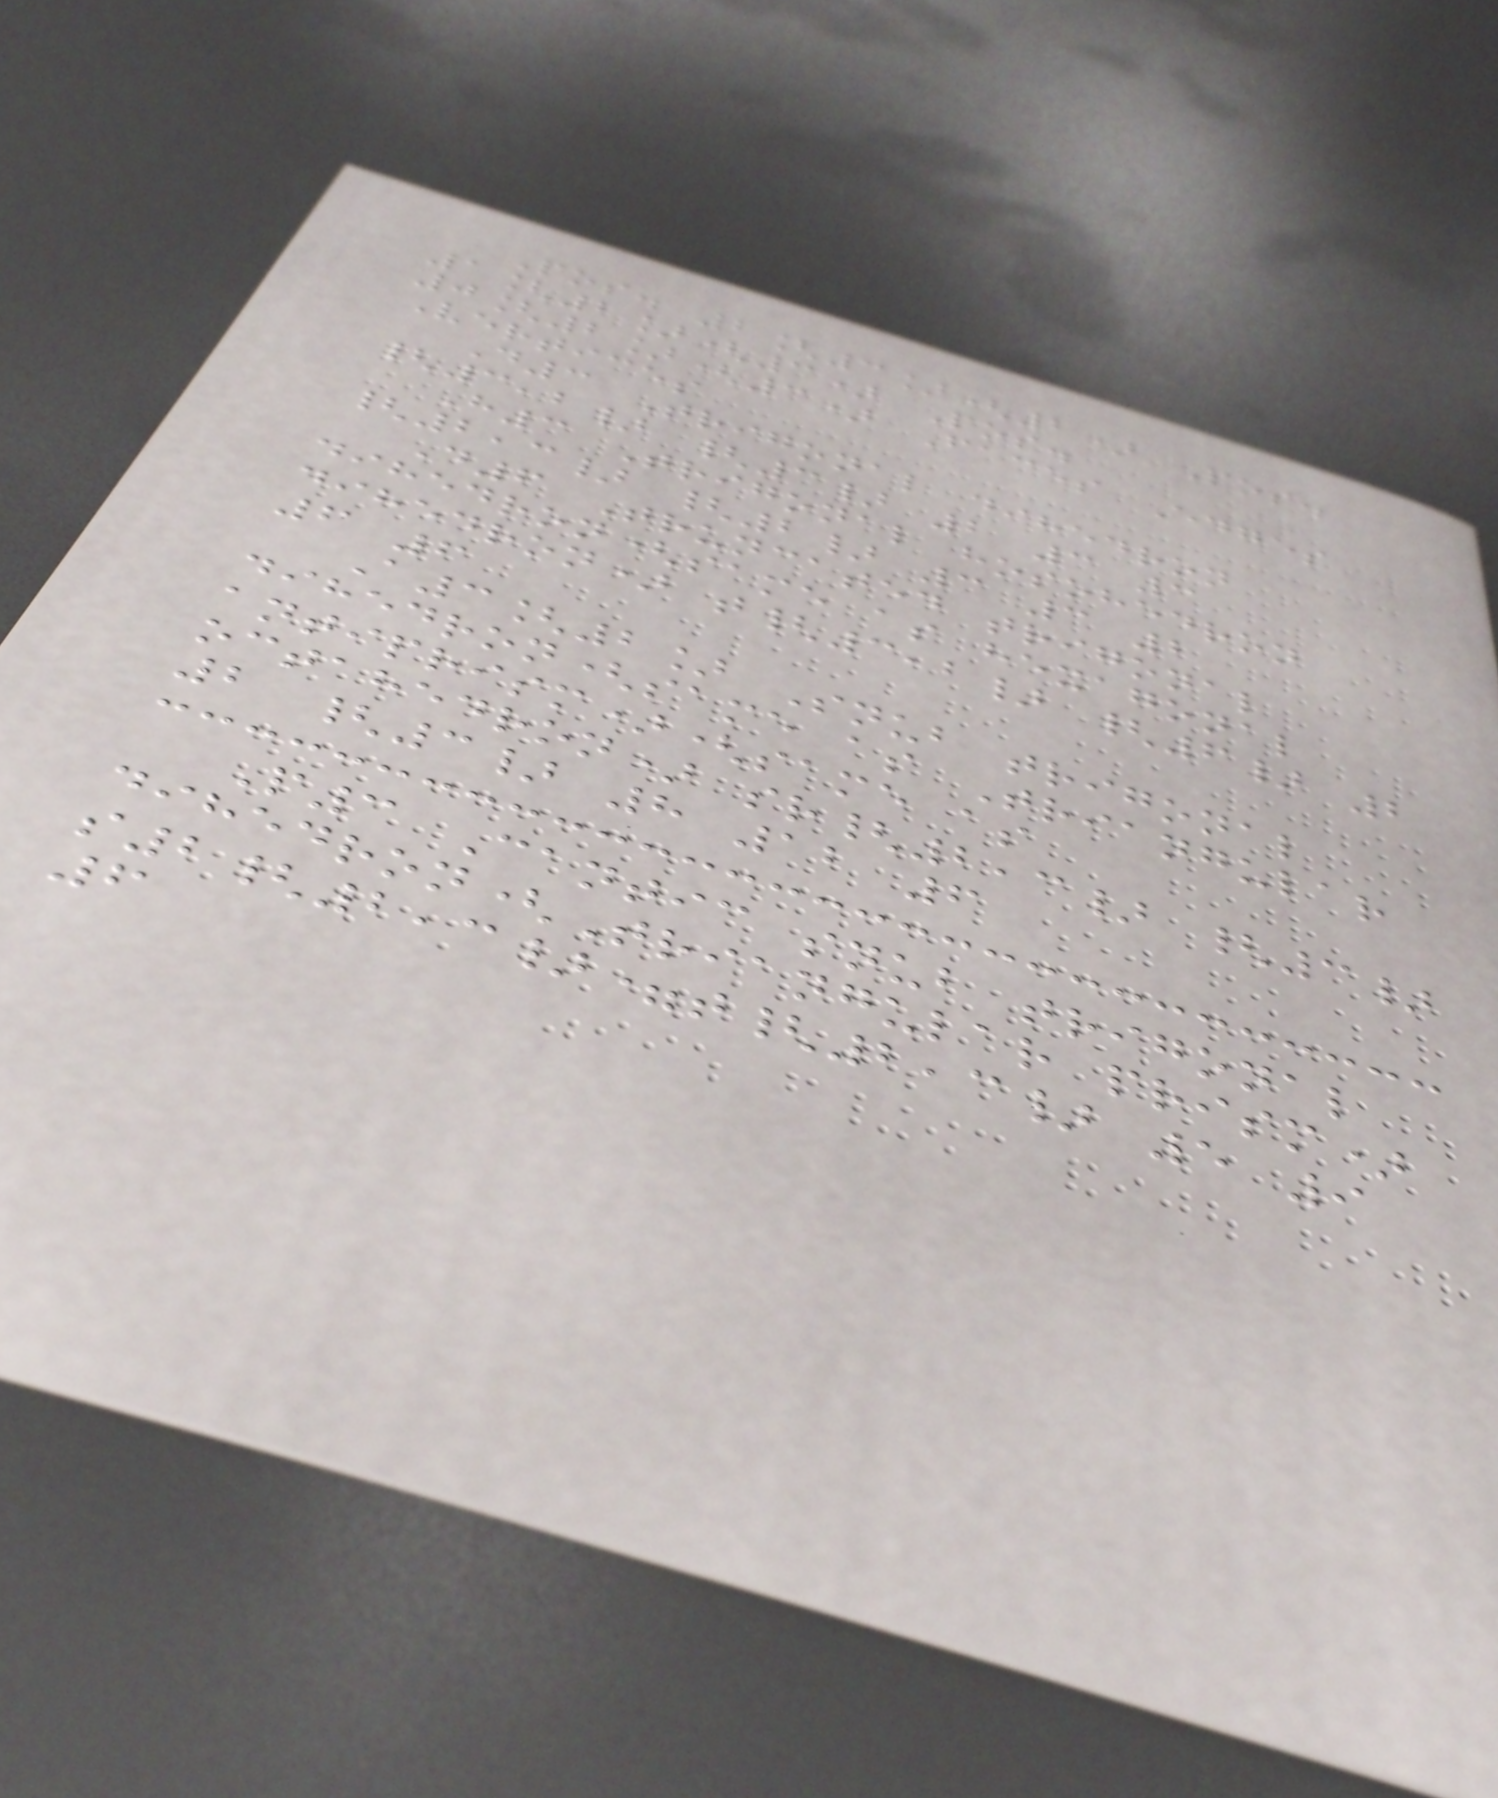Pos. 2[3](2) Pos.
1[2](3) Pos.
0[2](3) Faces Edges
Vertices
D3 Trigonal dihedron
{3,2} {3} 2 3 3
H3 Trigonal hosohedron
{2,3} {2} 3 3 2
D6 Truncated trigonal
dihedron(same as hexagonal
dihedron) t{3,2} {6} 2
6 6
A3[2] Snub trigonal
dihedron(same as Triangular
antiprism)(same as
octahedron) sr{2,3} {3}
2 {3} 8 12 6
P3 Cantic snub trigonal
dihedron(Triangular prism)
s2{2,3}=t{2,3} 5 9
6
